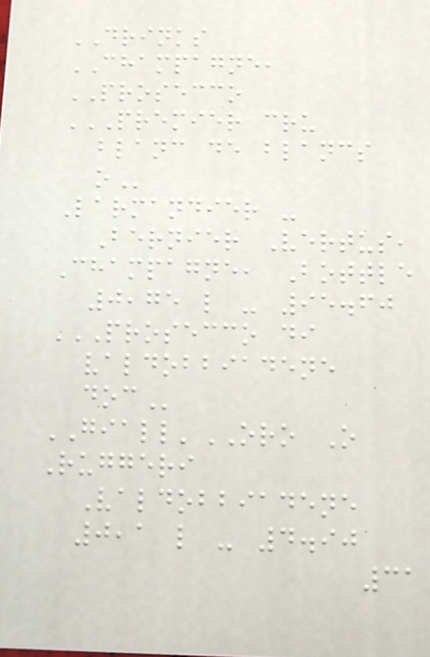DRINKS
CHAMPAGNE,
PROSECCO
PREMIER CRU
BLANC DE BLANCS
O
Larmandier -
Bernier Vertus,
Champagne, Bottle
0,75 l - 95.60
PROSECCO DI
VALDOBBIADENE
DOC
GIALL'ORO O
Ruggeri
Valdobbiadene
0,1 l - 4.90
31
